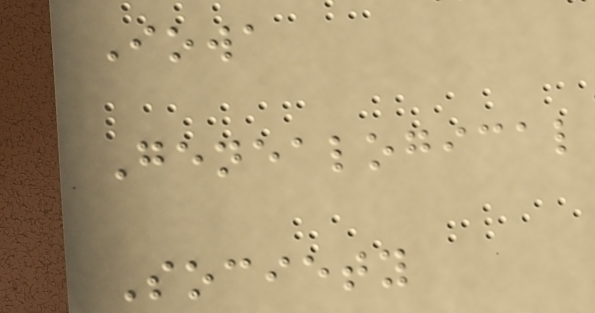Iowa
Genealogical
Society
